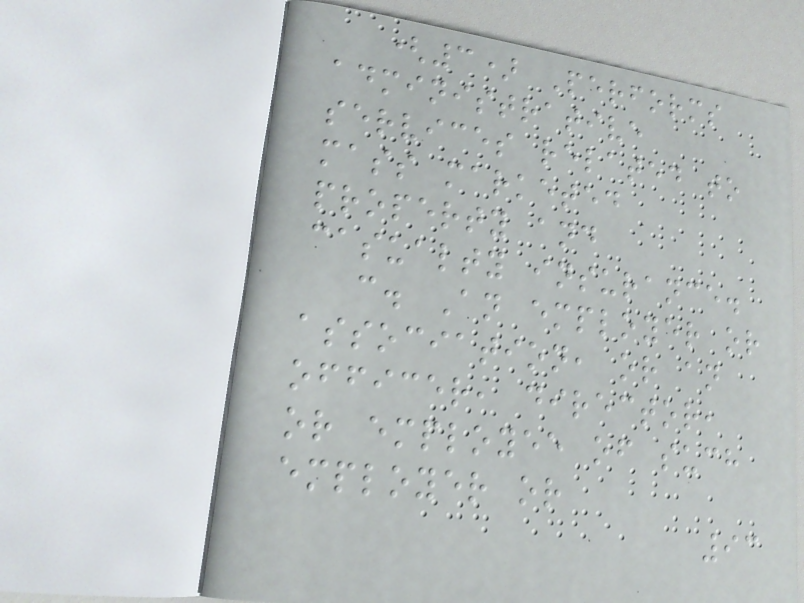(3) Performs
administrative
services related to
mass marketed
property and
casualty insurance.
c. An employer or
association, or an
officer, director,
or employee of such
employer or
93
